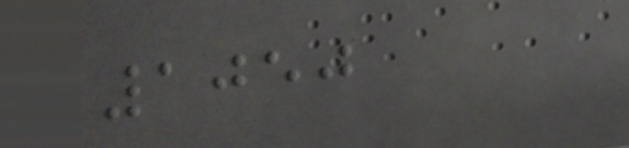1050
